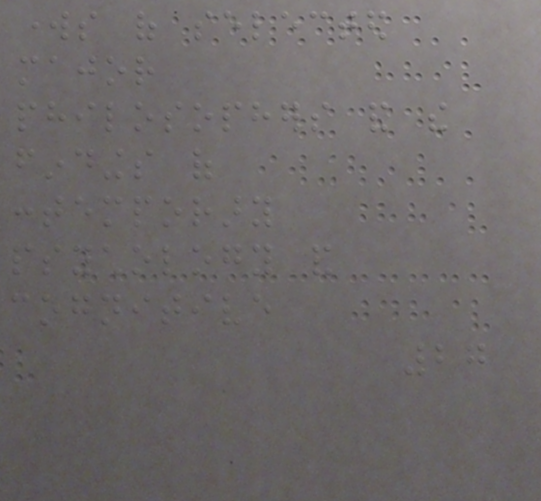works of selected
major
philosophers and the
findings of
contemporary
psychology and
cognitive
27
